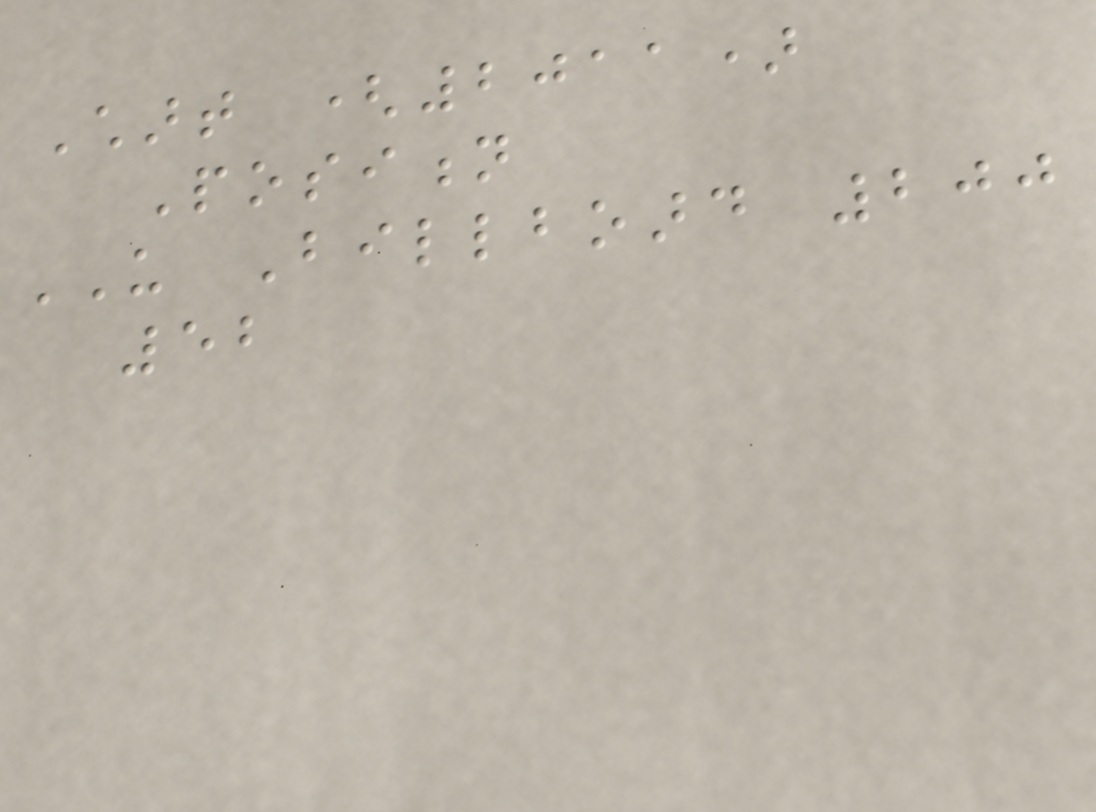Chart (2011)
Position
US Billboard 200
52
